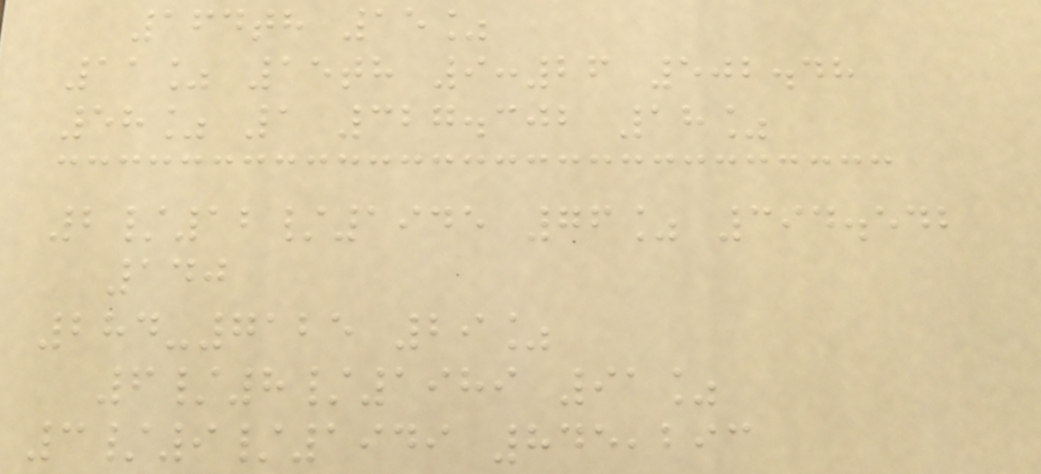164th 15%
11% 15th 9:26 502.48
58% 1 327.302 18%
2/12/1945 76% 394.542
140
284-7125 29%
6/8/1989 91%
3/9/1949 845,293
